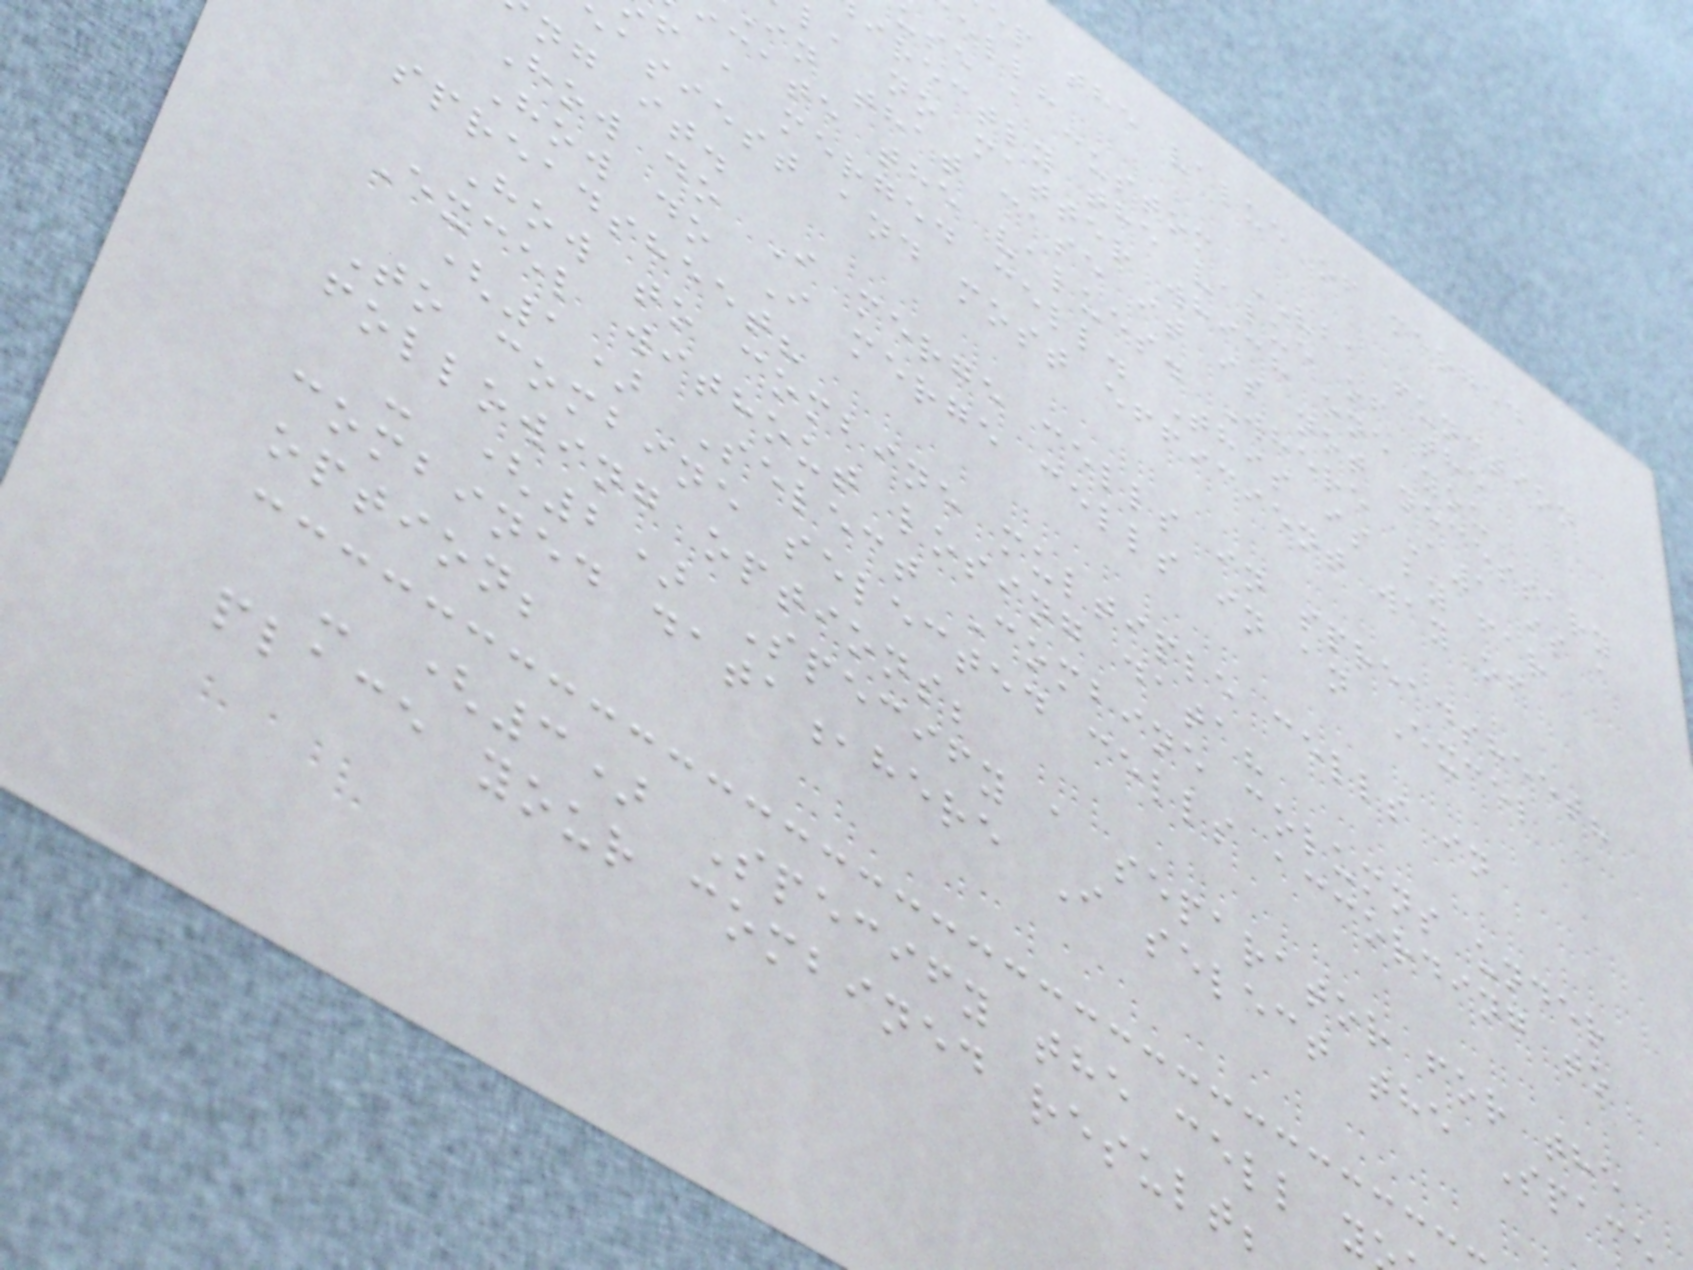ep the value of merged
use a custom VBA function
irectly the value of the
l, no matter which one you
in that case it is not necessary
icate the values. Where A1 is a
f a merged cell. This is by far
easiest and most efficient way of
ng it.
How do I merge cells in spreadsheet?
How do I merge cells in an Excel
spreadsheet?
How to combine multiple cells in
Excel without losing data?
(1) Select Combine columns under
To combine selected cells according to
following options;
- (2) Specify a separator for the
combined data,here I select the Spac
option;
- (3) Specify the cell y
place your combined result;
